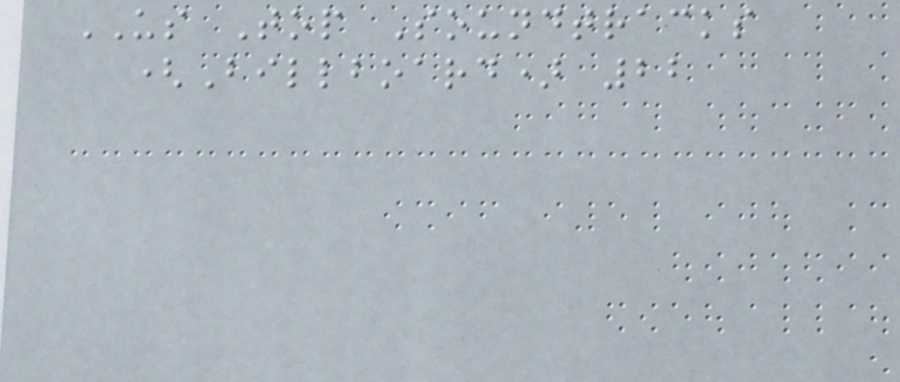US Top Soundtracks
(Billboard) 22
